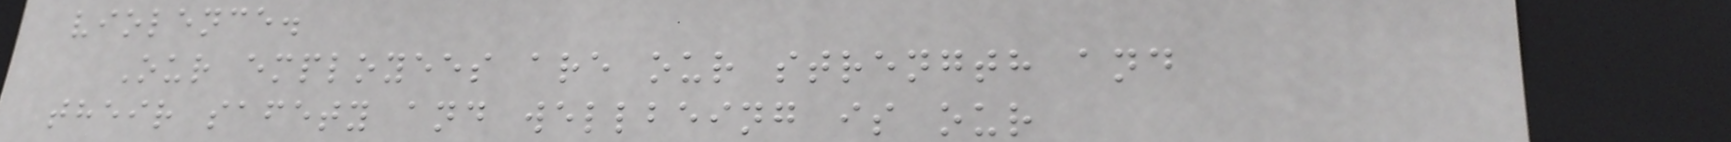violence.
Our employees are our strength and
their safety and wellbeing is our
